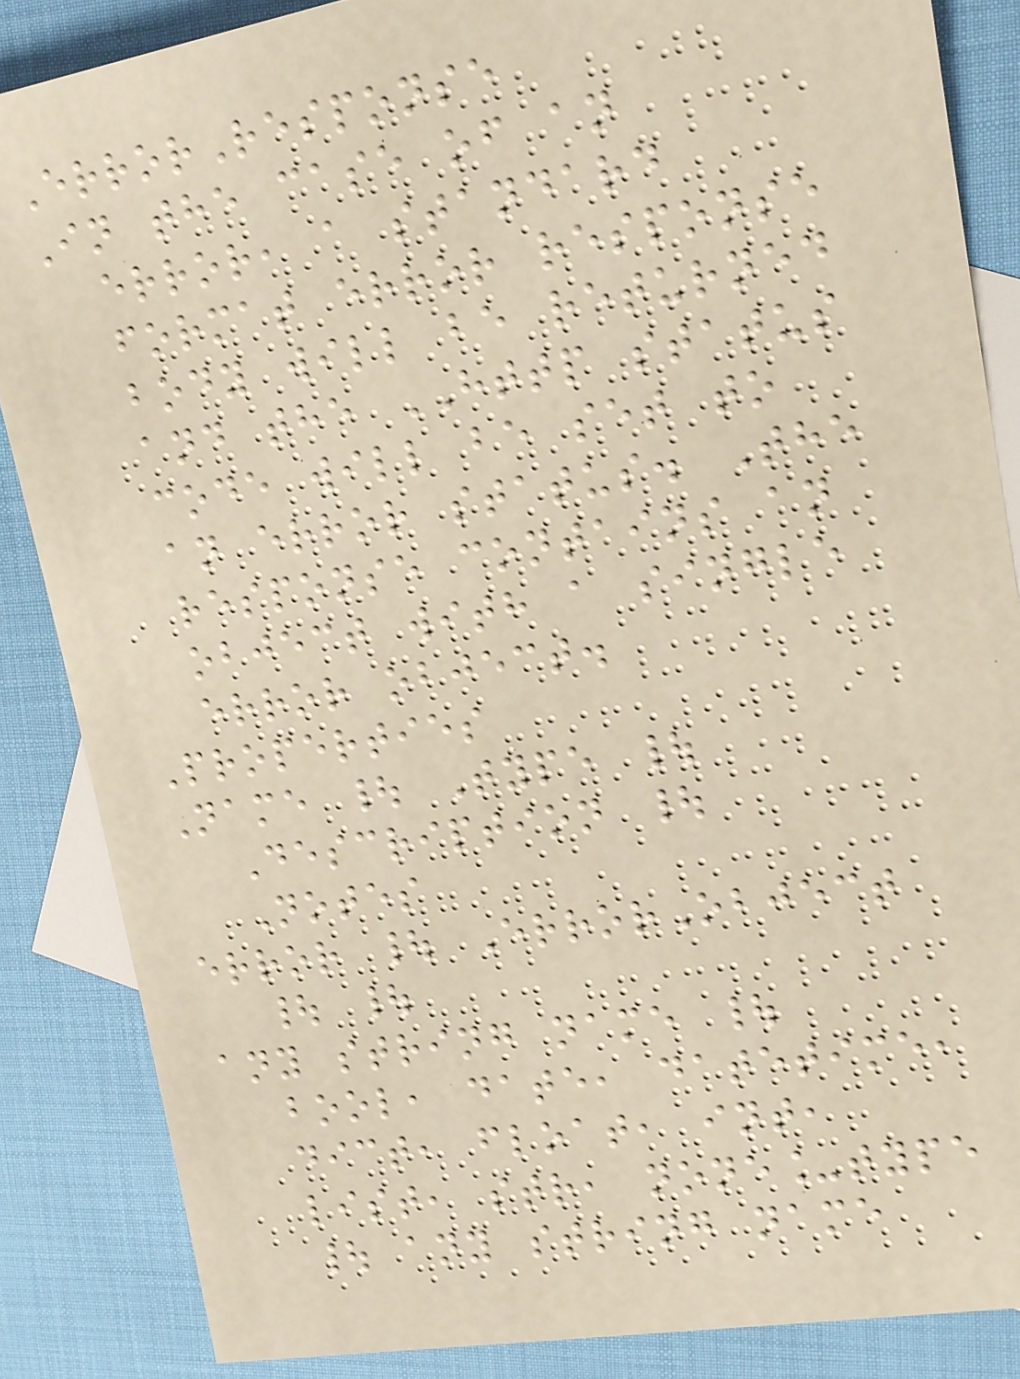ErrorResponse
In the case of an
error, a standard
format error response
body will be returned
and the HTTP status
code will be set to
an error status. The
response contains an
object with a single
error object.
Properties
Name | Type |
Description |
Notes
error | ErrorObject
| |
any string name |
bool, date, datetime,
dict, float, int,
list, str, none_type
| any string name
